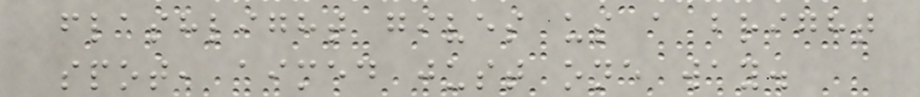flashlight gives us a bright
spot, aimed just one way.
